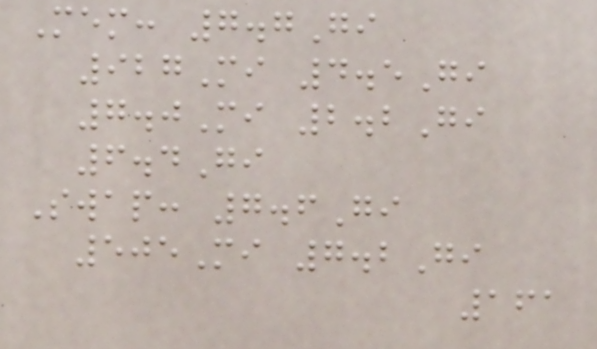Mem: 7.7Gi
927Mi 4.5Gi
7.0Mi 2.2Gi
6.4Gi
Swap: 7.6Gi
505Mi 7.2Gi
161
